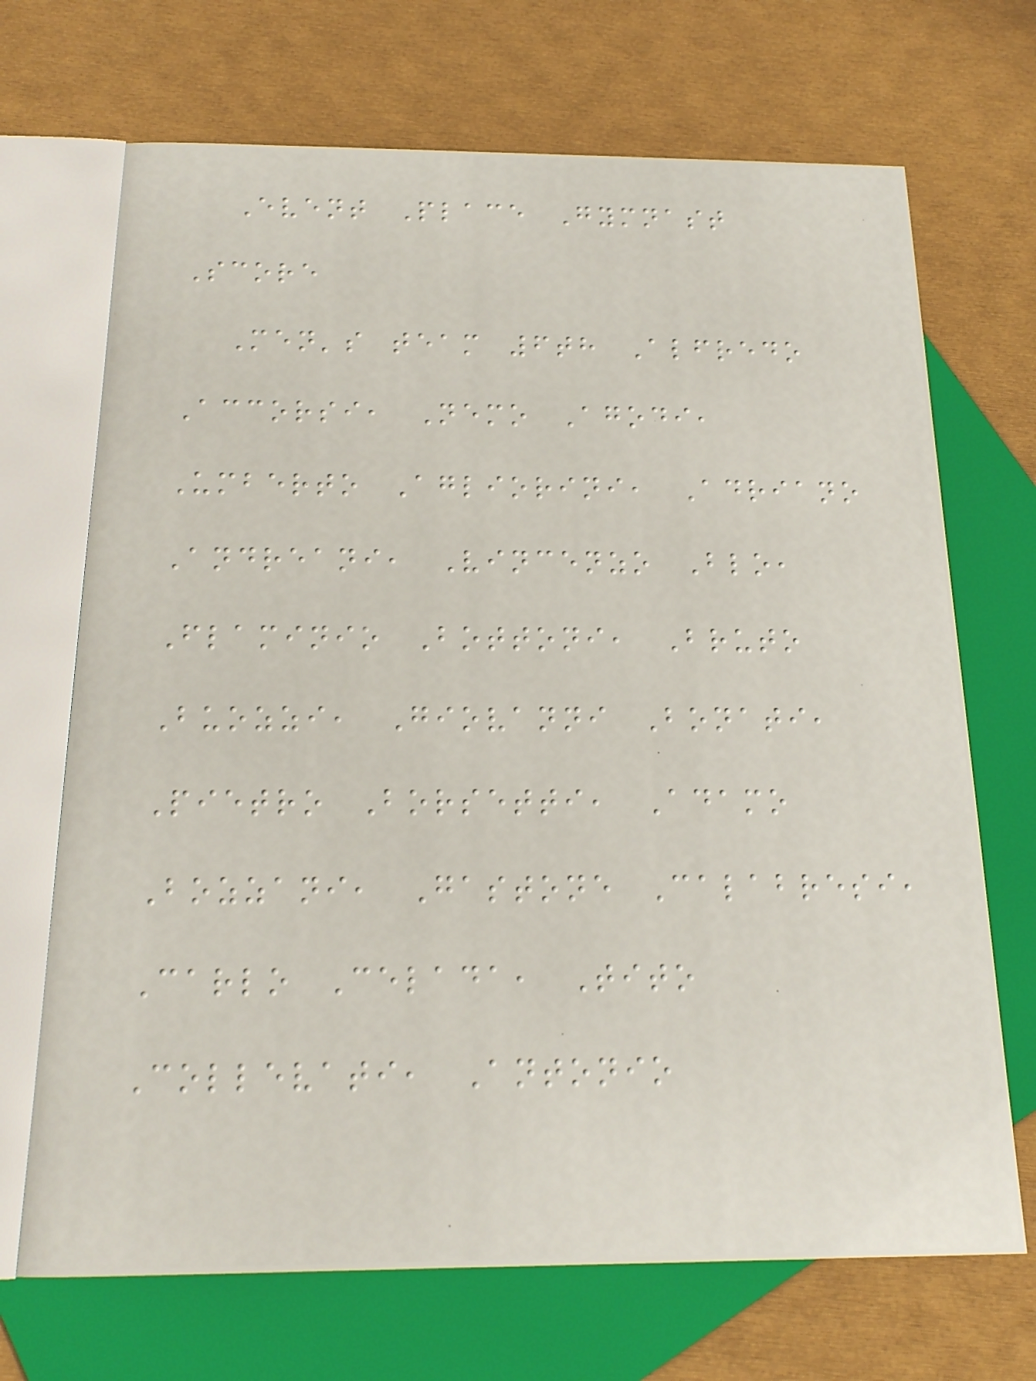Event Place Gymnast
Score
Men's team 6th Alfredo
Accorsi, Nemo Agodi,
Umberto Agliorini, Adriano
Andreani, Vincenzo Blo,
Flaminio Bottoni, Bruto
Buozzi, Giovanni Bonati,
Pietro Borsetti, Adamo
Bozzani, Gastone Calabresi,
Carlo Celada, Tito
Collevati, Antonio
